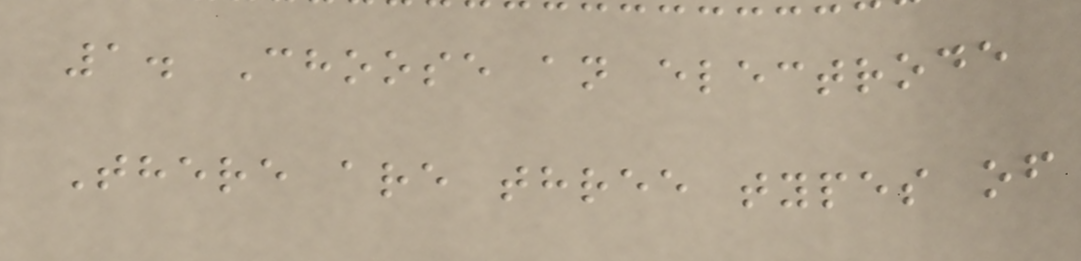1. Choose an electrode
There are three types of
